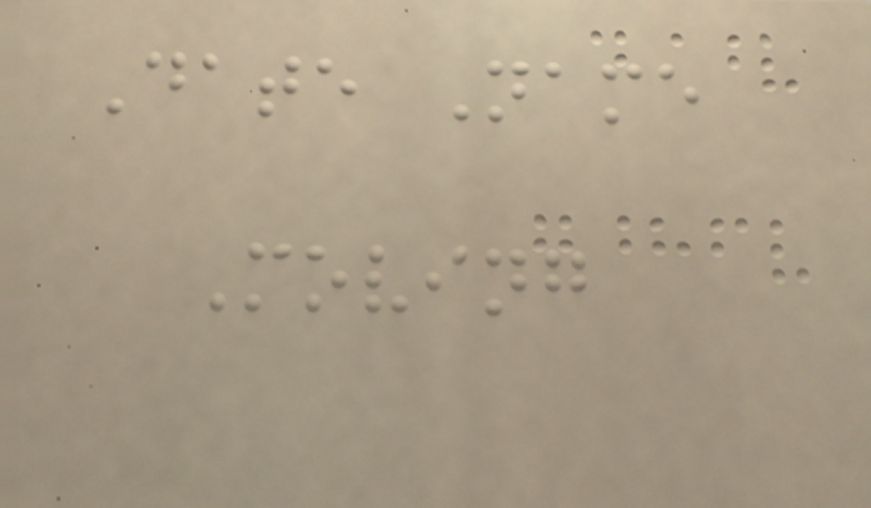Date Name
Moving
